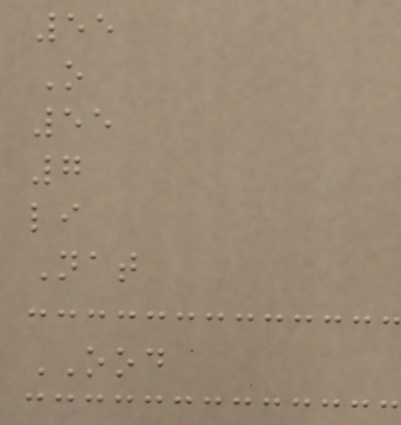55
O
55
7
li
Nat
OOD
